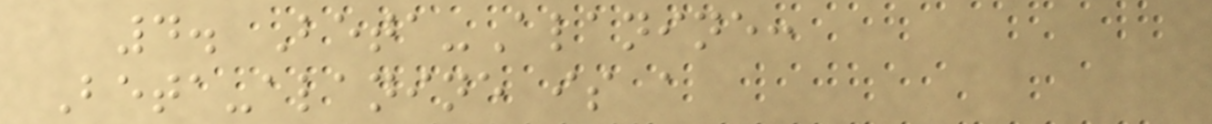4. Beta-Alanine:
Beta-alanine is a
